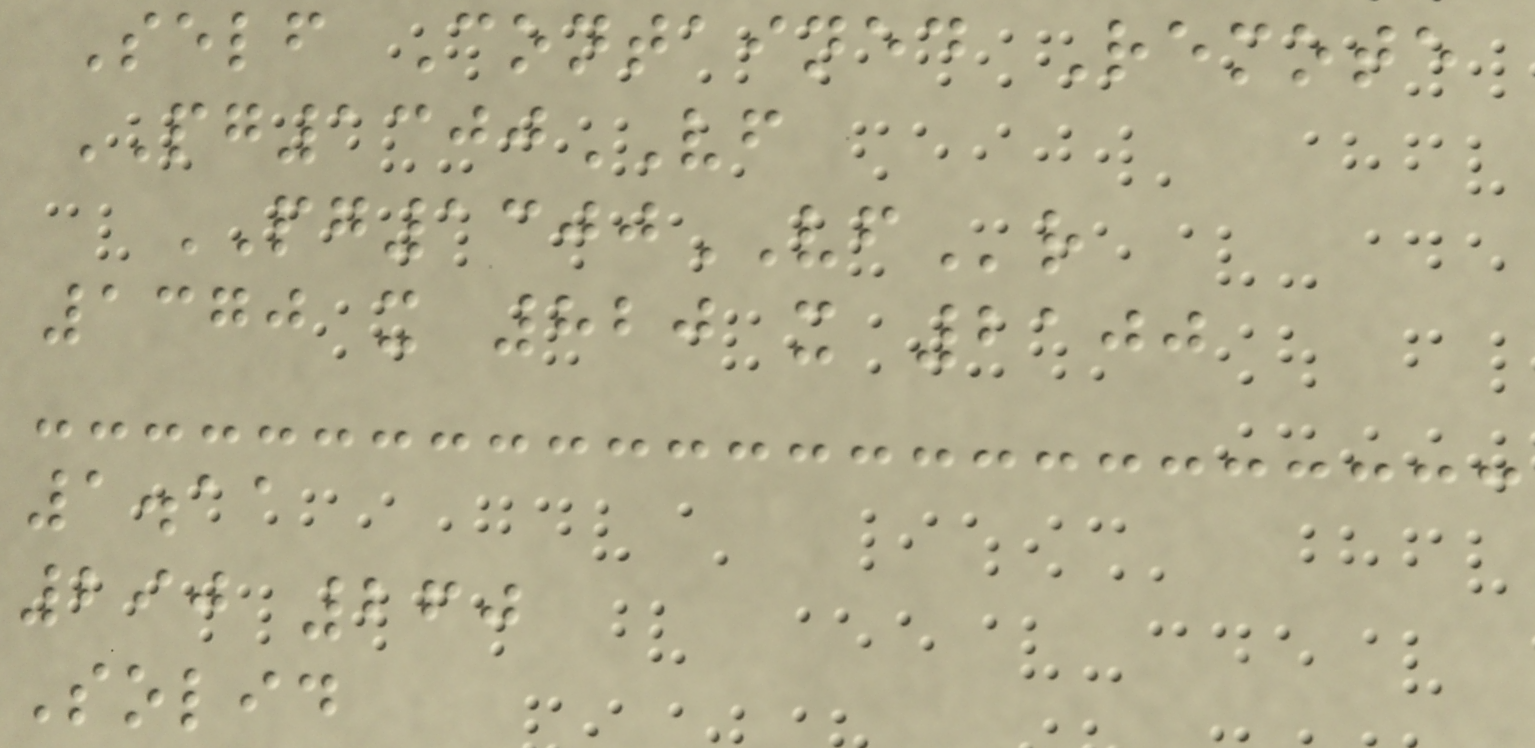Self Contained Remote
PG1300VF
PG1300VFr
1370 x 820 x 2100
1.11
290 260
Solid
